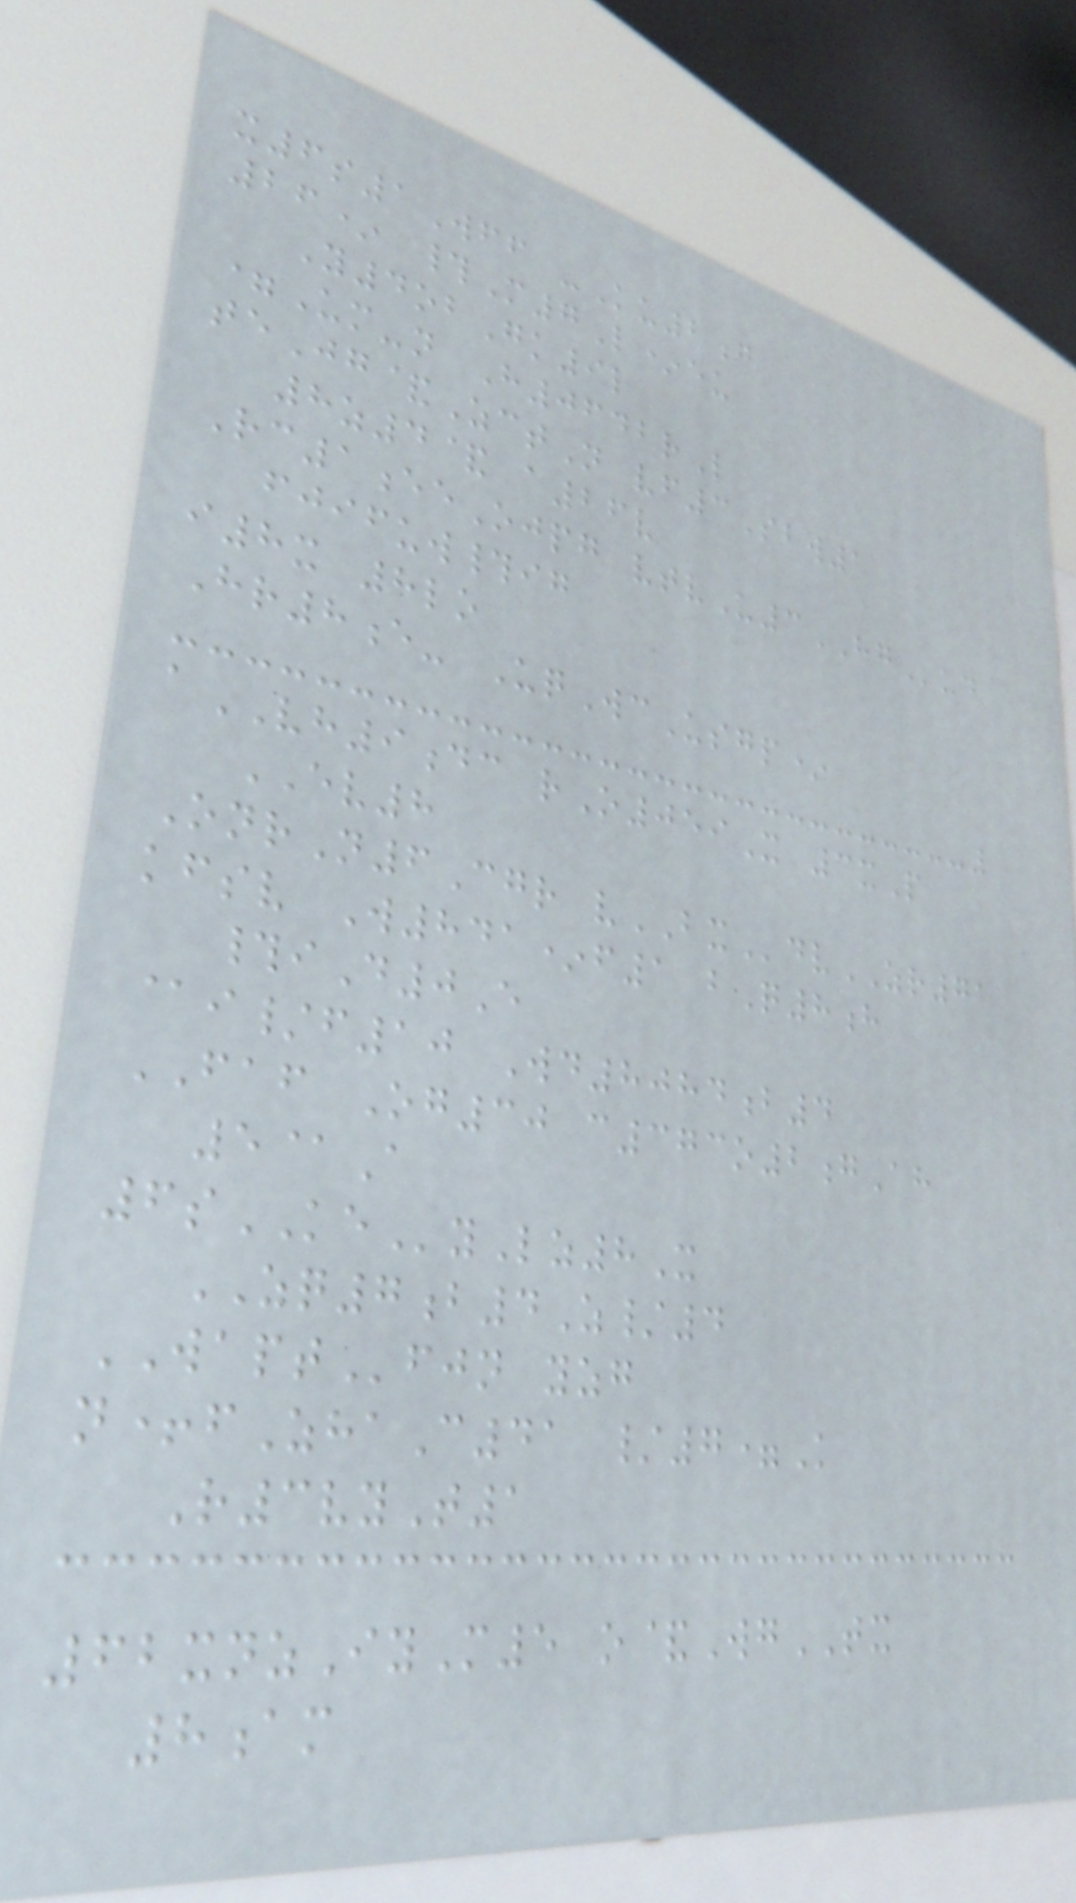x6s1Wff -Ku2g
26* #M7L*eu
Y4obGk9l
=Um-n H0642rL
teJg&ZctN vf3Sbw1
8z4& a26v
Rc1eeOjpg vtvU3HGud
fjifuw#ig
i8x 8lo
Hr8e- UqWcUsgp*
aVH9dc rO059X 3xP
EV8
OnrN6Cgr vBXdvZR71
kfsv W841*f1 bQ8h
#iD0E
@i/f10 Wd8084b4
FAF Og30 c373o2gAh
5@A
6sKEyLz8X
ZQ7b4Z/4
WAPTfjn yzg
n+fZhaC41 /7=K
R3vyT1
62xnzIyM5 o&WgTX
8am
